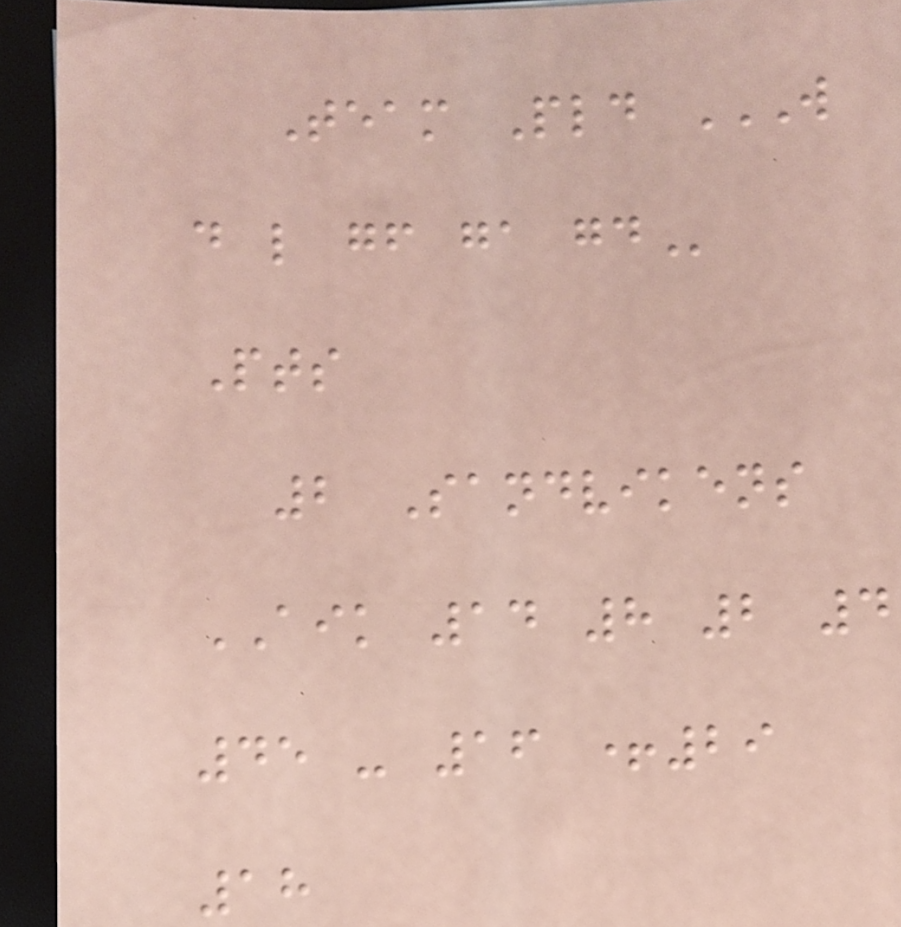Team Pld W
D L GF GA GD
Pts
2 Sandvikens
AIK 14 8 2 4
45 - 16 +29
18
